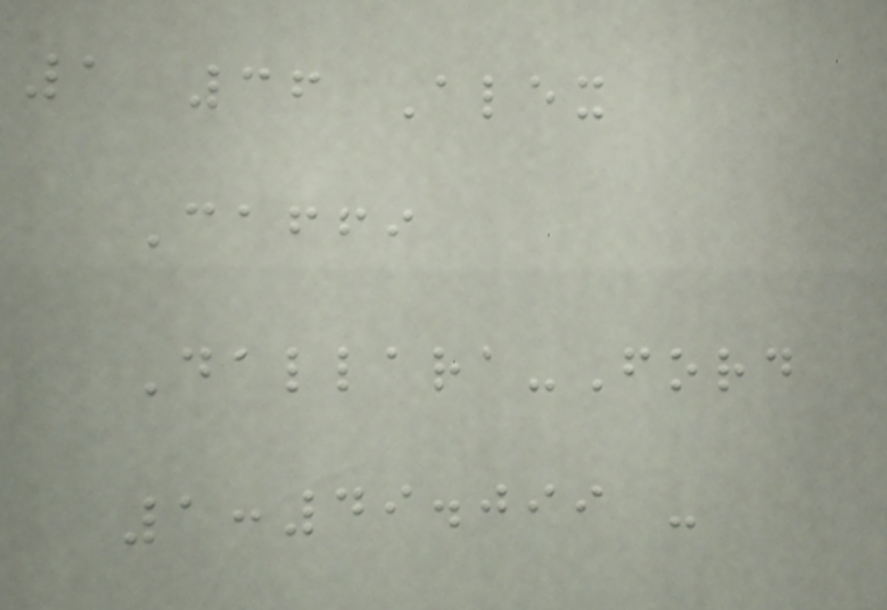1 36 Alex
Caffi
Dallara-Ford
1:49.099 -
